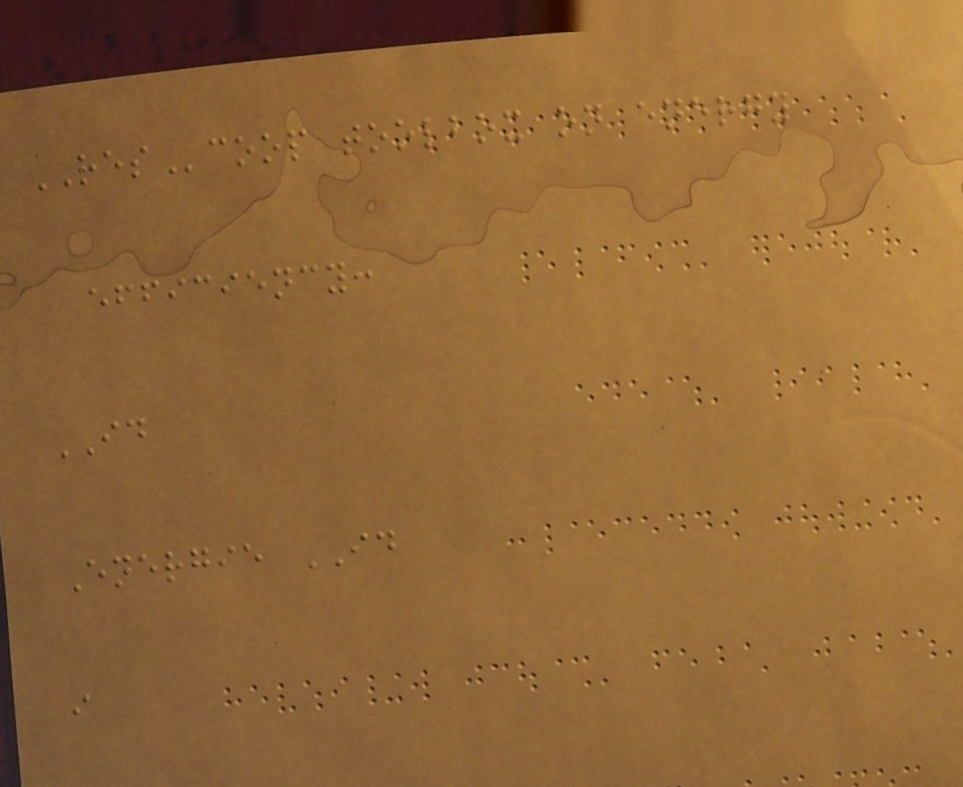REScoop toolbox on energy
efficiency:
ID
Energie ID
i
